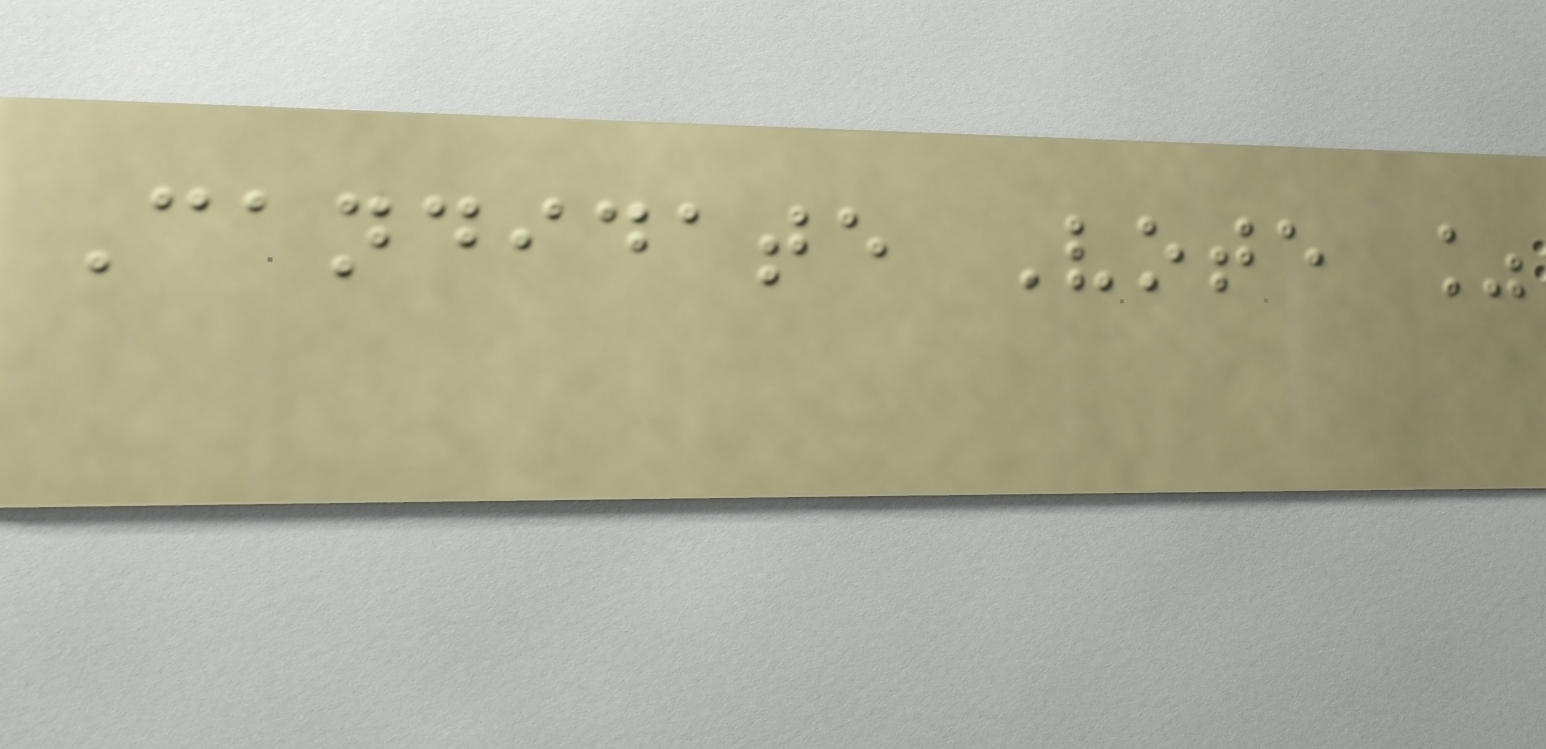Candidate Vote %
